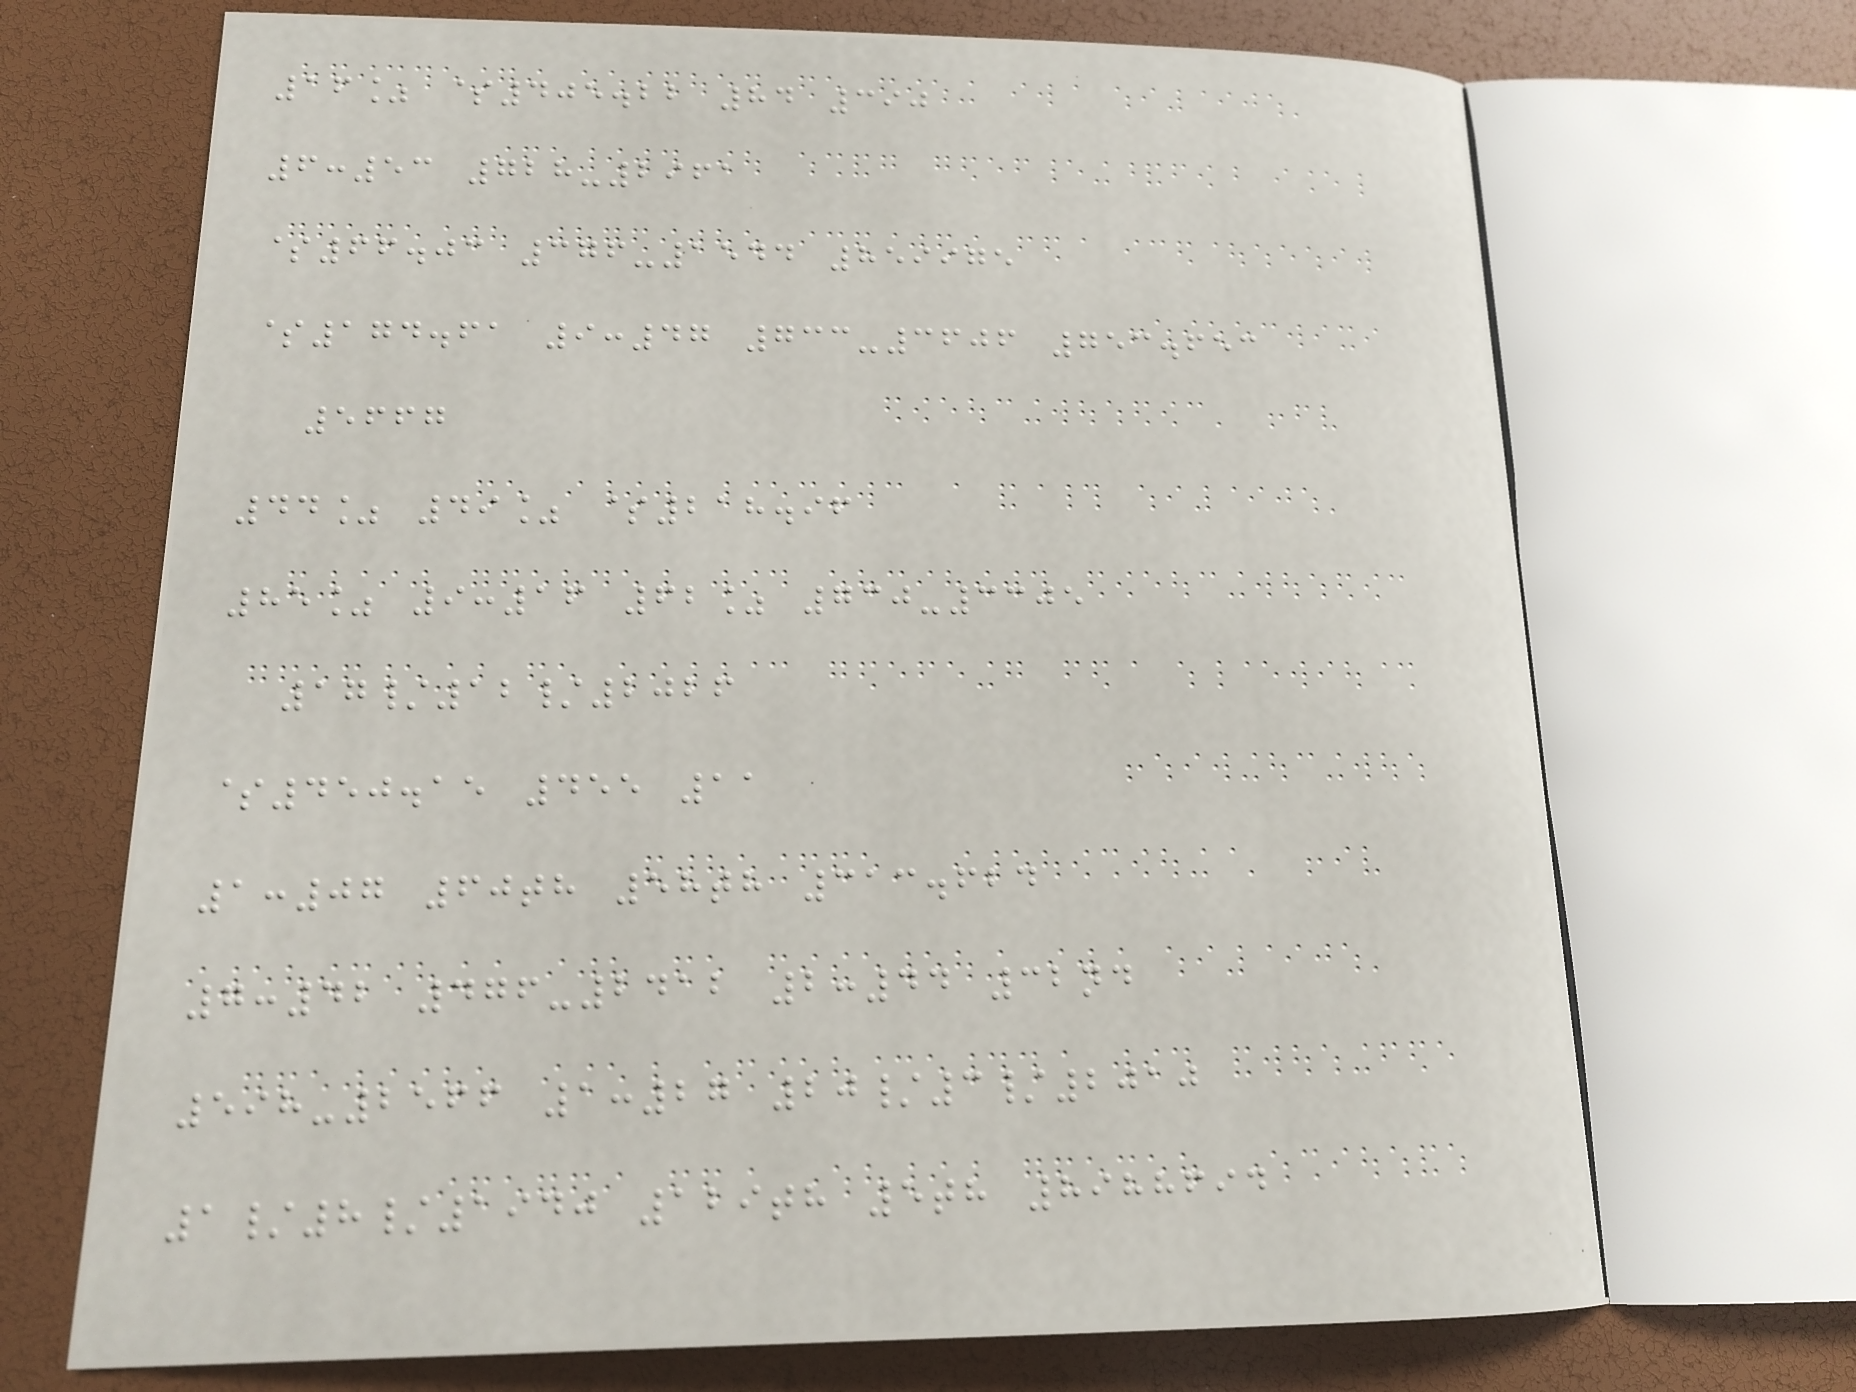16% $405.22 84 390
6:53 728-2961
$66.03 376-1544 859975
$174.61 9:47 733-3606 753.653
5667
44% 49% $218.96
85% 9:16 62% 730-3305
17/12/2026
$450.15 455 11
1:07 60th 58th 313.624
7:42 476-2412 2:44 32nd
598-2566 1:27 20/3/2010
1/8/1940 129th 5th 8988694
